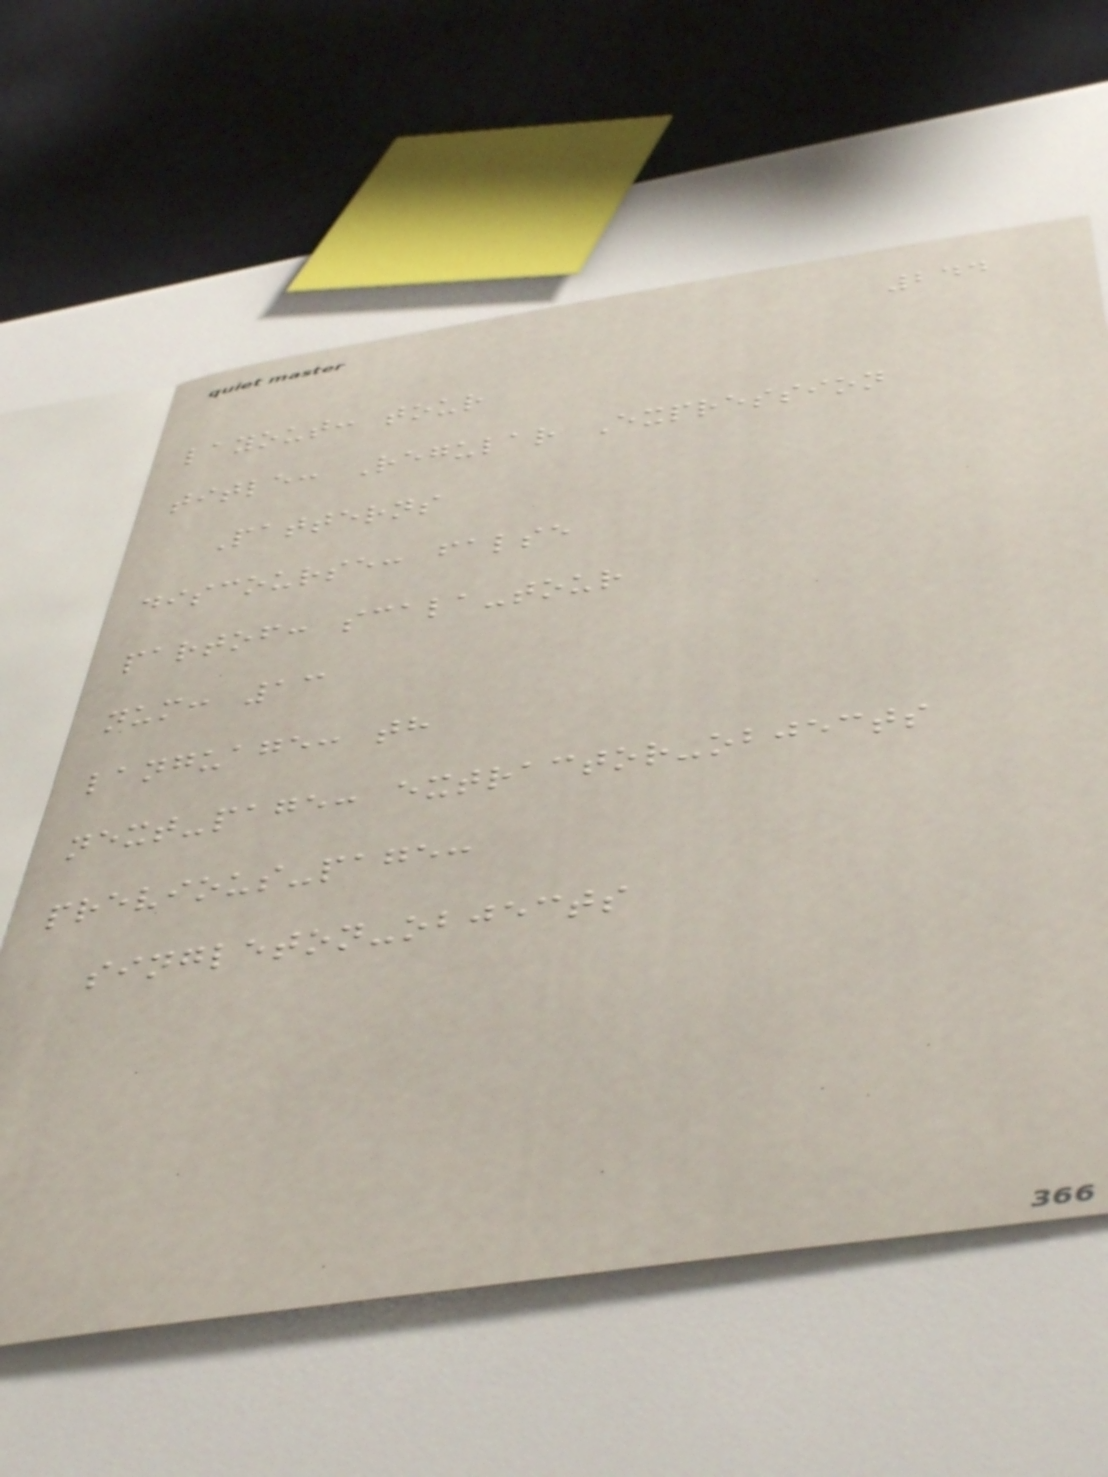244
layout: tour
title: Regular Expression
Patterns
discourse: false
partof: scala-tour
num: 13
language: th
next-page: extractor-objects
previous-page:
singleton-objects
